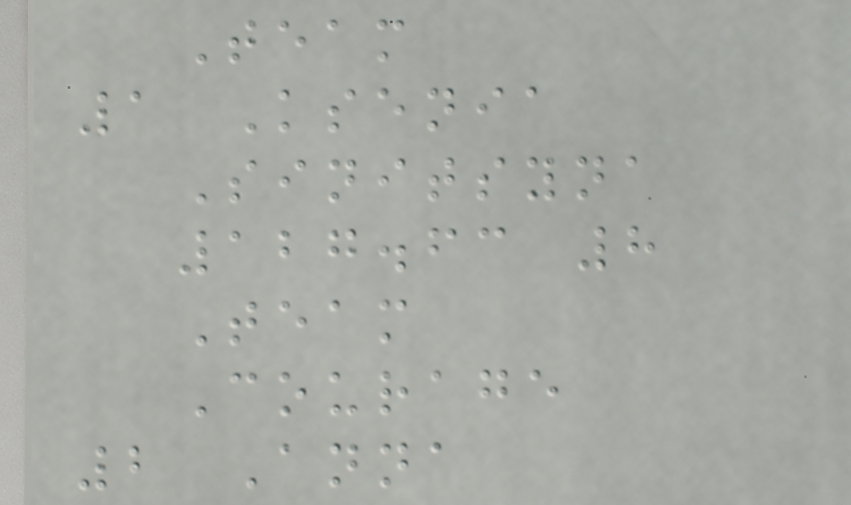Team
1 Ksenia
Sinitsyna
127.63 8
Team
Courage
2 Anna
